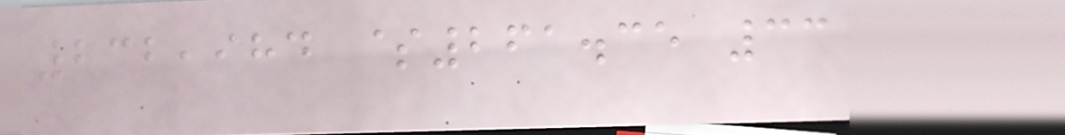232,984 $261.35 33
